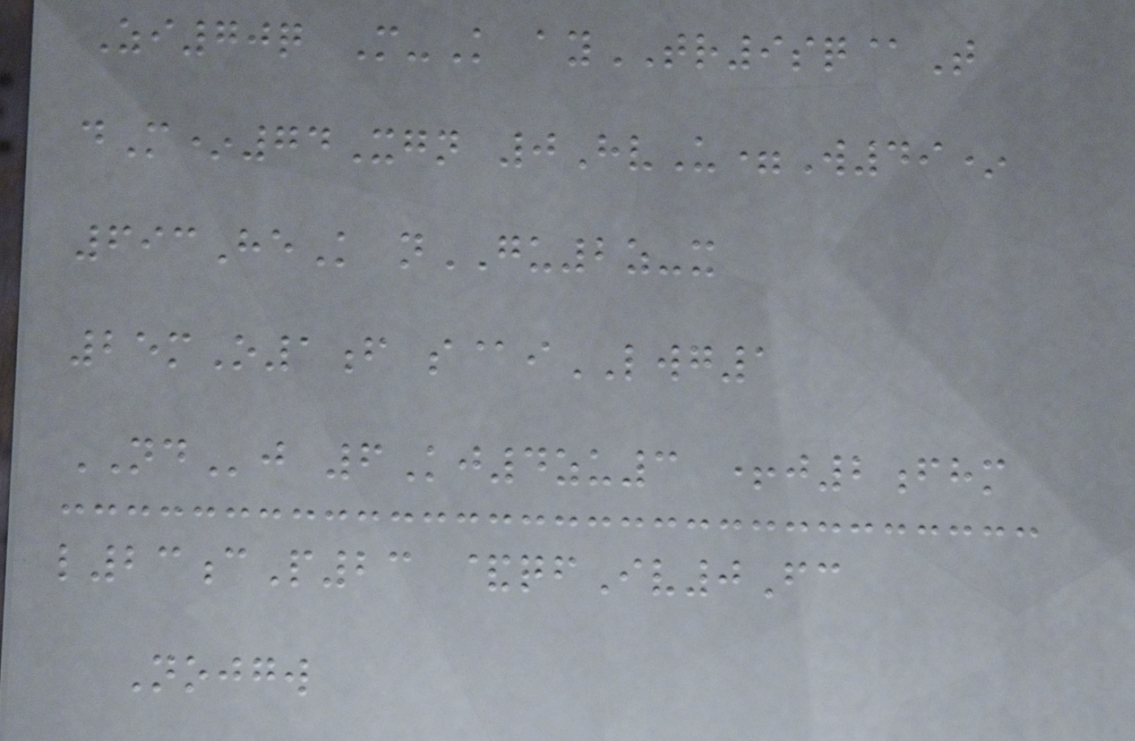Zi70q M-K ayTR9sq@T
dM*74Xgn 0HvU=W49*
693HeK nGU2z-x
25mO1f s@iLWG1
NDj 6Kj4zu3 +j2fhm
l23cP23 &qfIv0Fc
Nojgw
